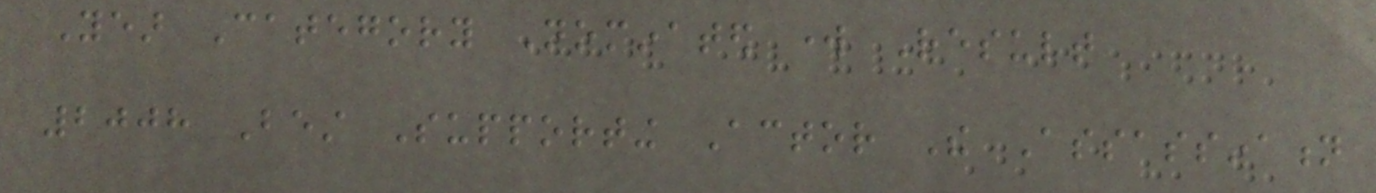Year Category Nominated work Result
2008 Best Supporting Actor The Assassination
